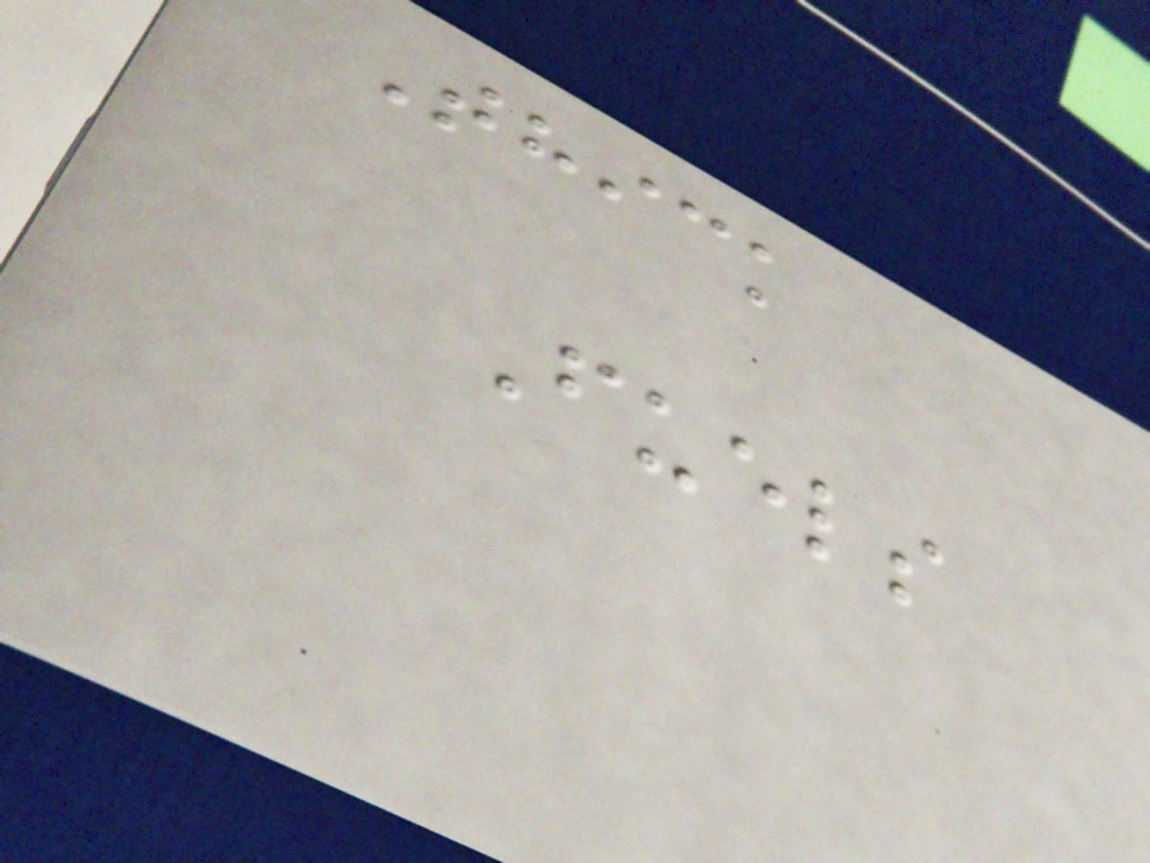Thick
Fuels
